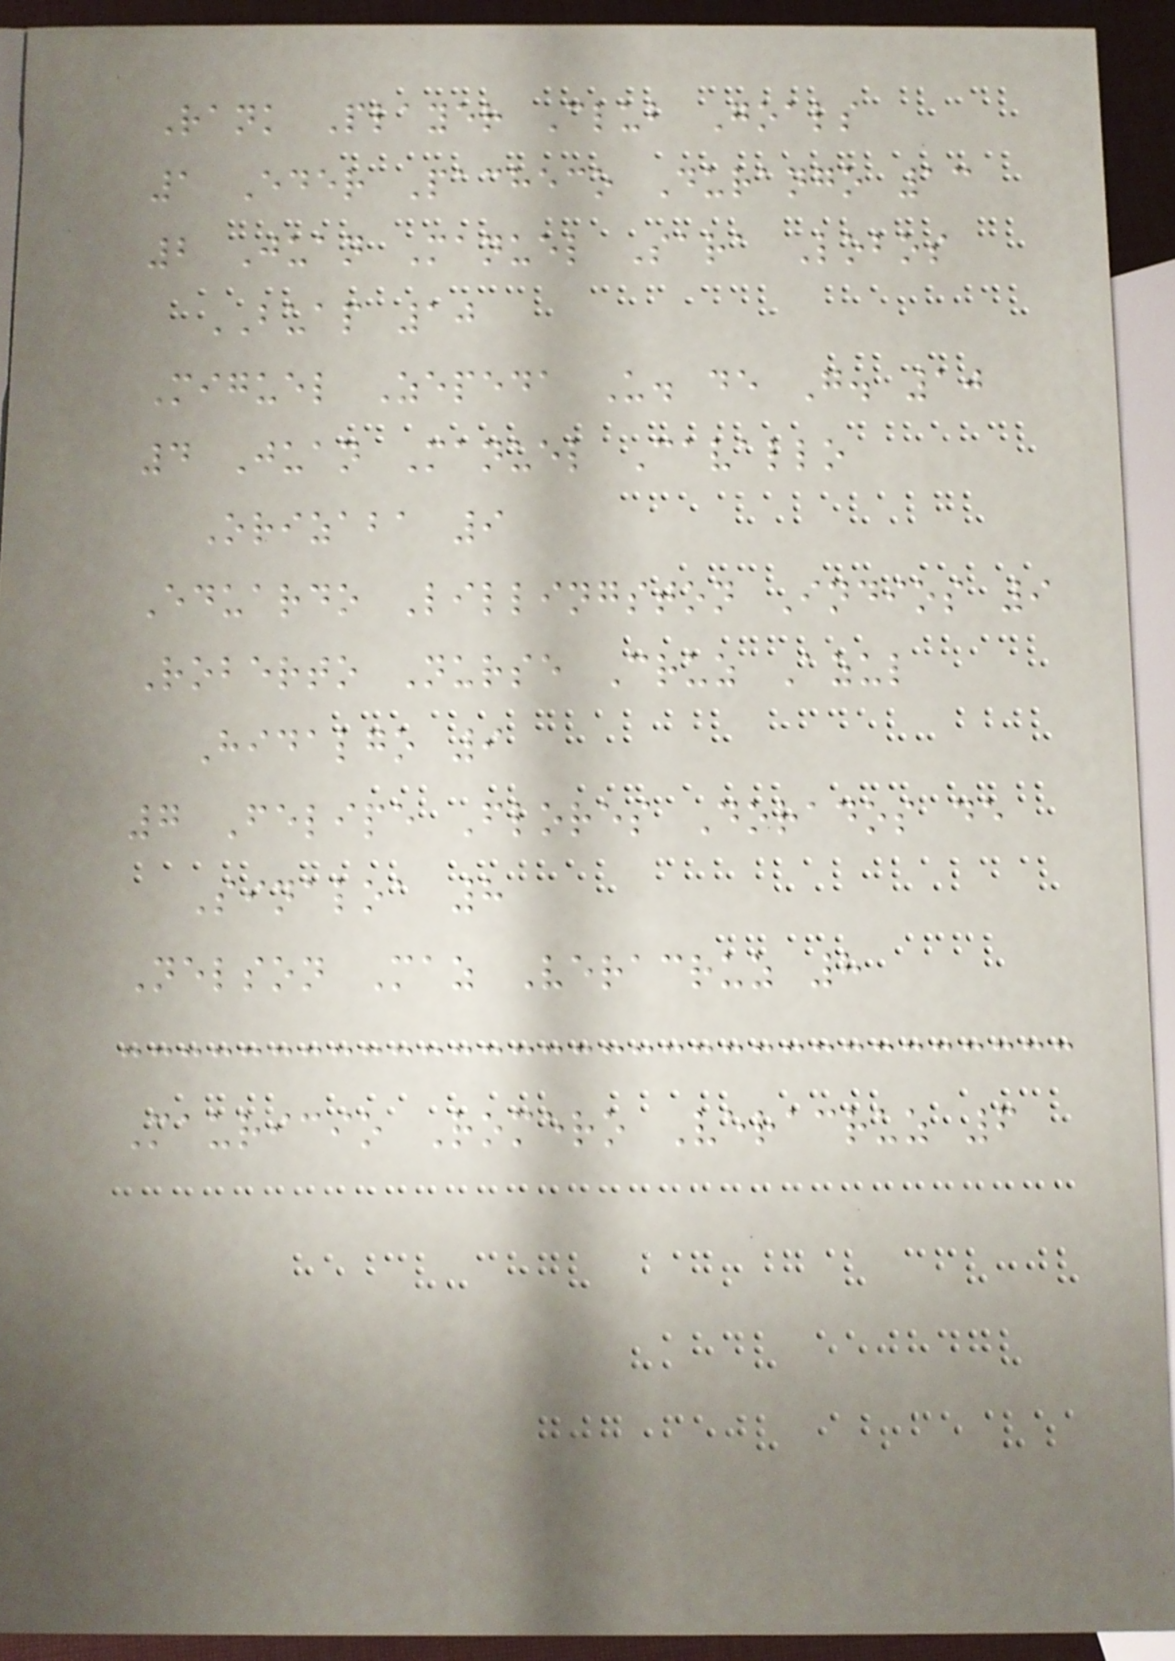Rank Player Club Goals
1 Eder Pacheco Durango 13
2 Juan Manuel Sara Lobos
BUAP 10
Miguel Zepeda U. de G. 10
4 Juan Manuel Cavallo
Orizaba 9
Eduardo Lillingston Indios 9
Roberto Nurse Cruz Azul
Hidalgo 9
7 Felipe Flores Dorados de
Sinaloa 8
Nelson Maz Veracruz 8
Mauricio Romero Veracruz 6
